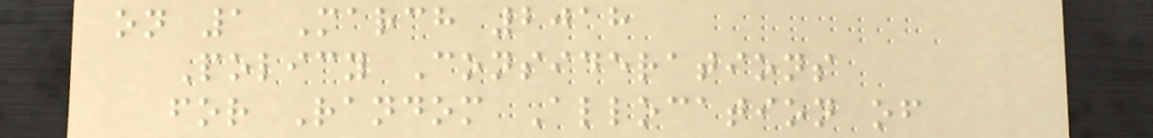on 1 March 2018
Policy Considerations
for Random Allocation of
